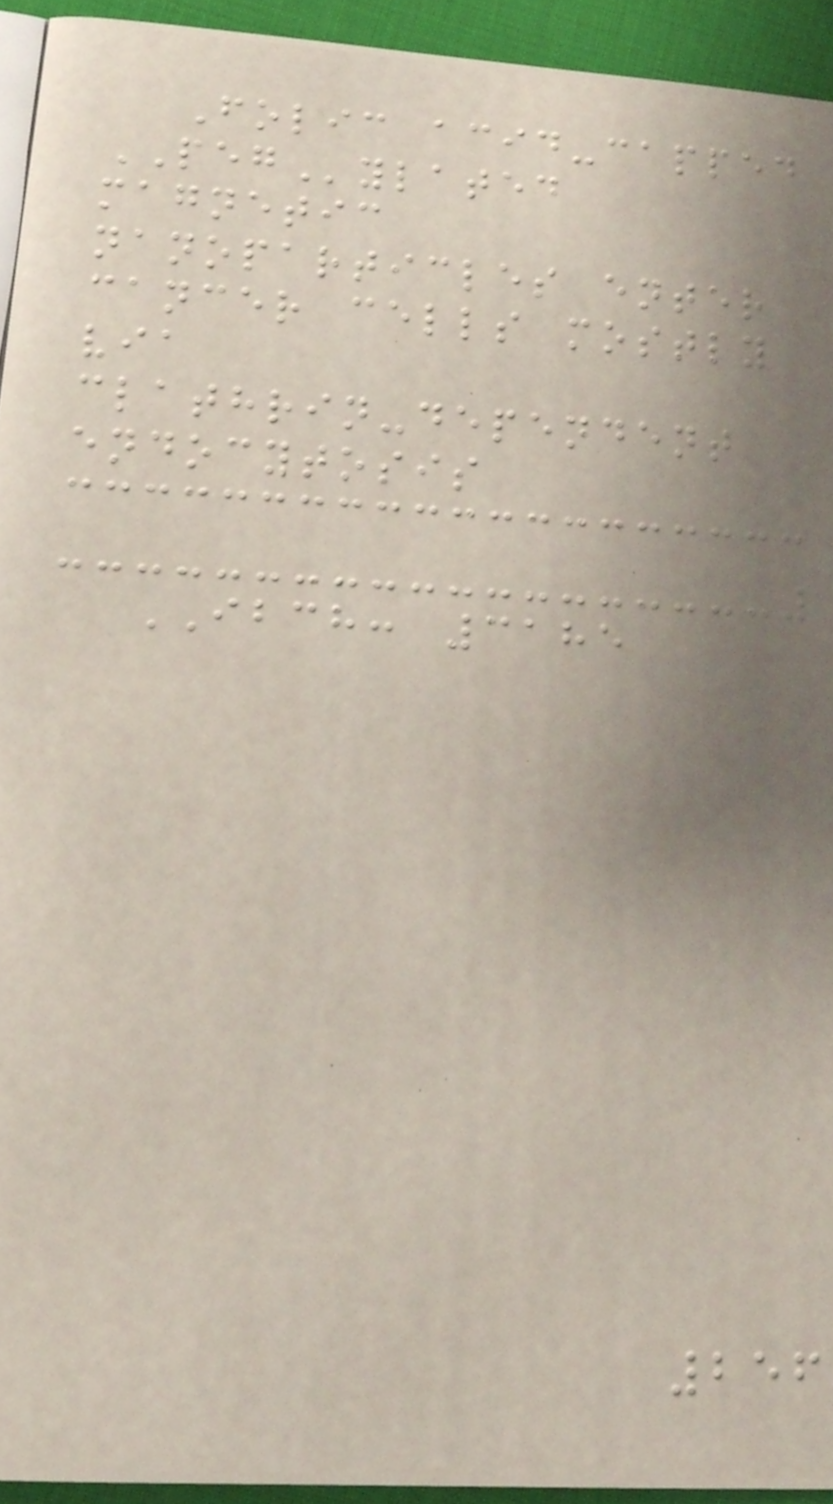Folic acid-capped
PEGylated
magnetic
nanoparticles enter
cancer cells mostly
via
clathrin-dependent
endocytosis
IBCH: 3185
256
